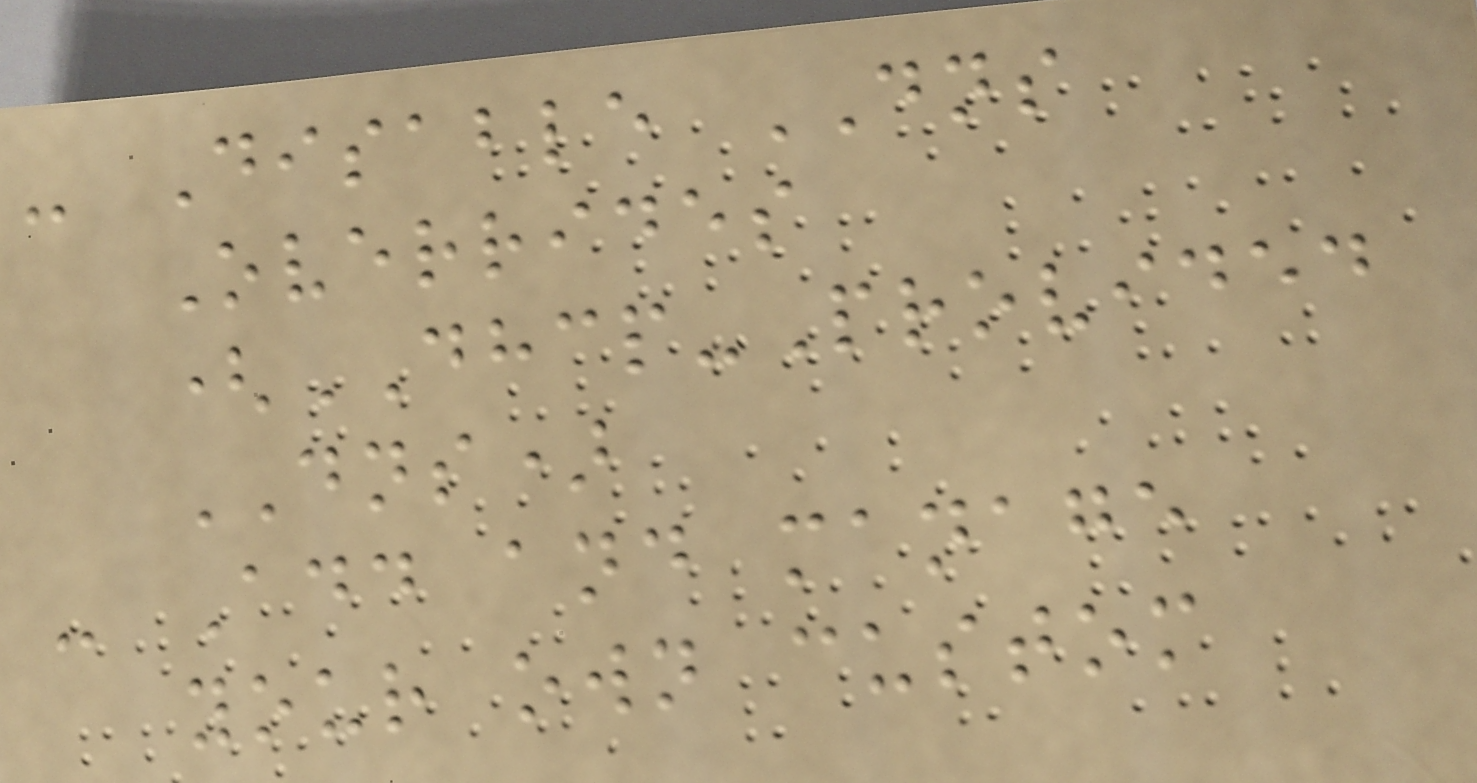- Disable DNS
Overrides
(DHCP-Provided
DNS)
- Add and manage
your own custom
